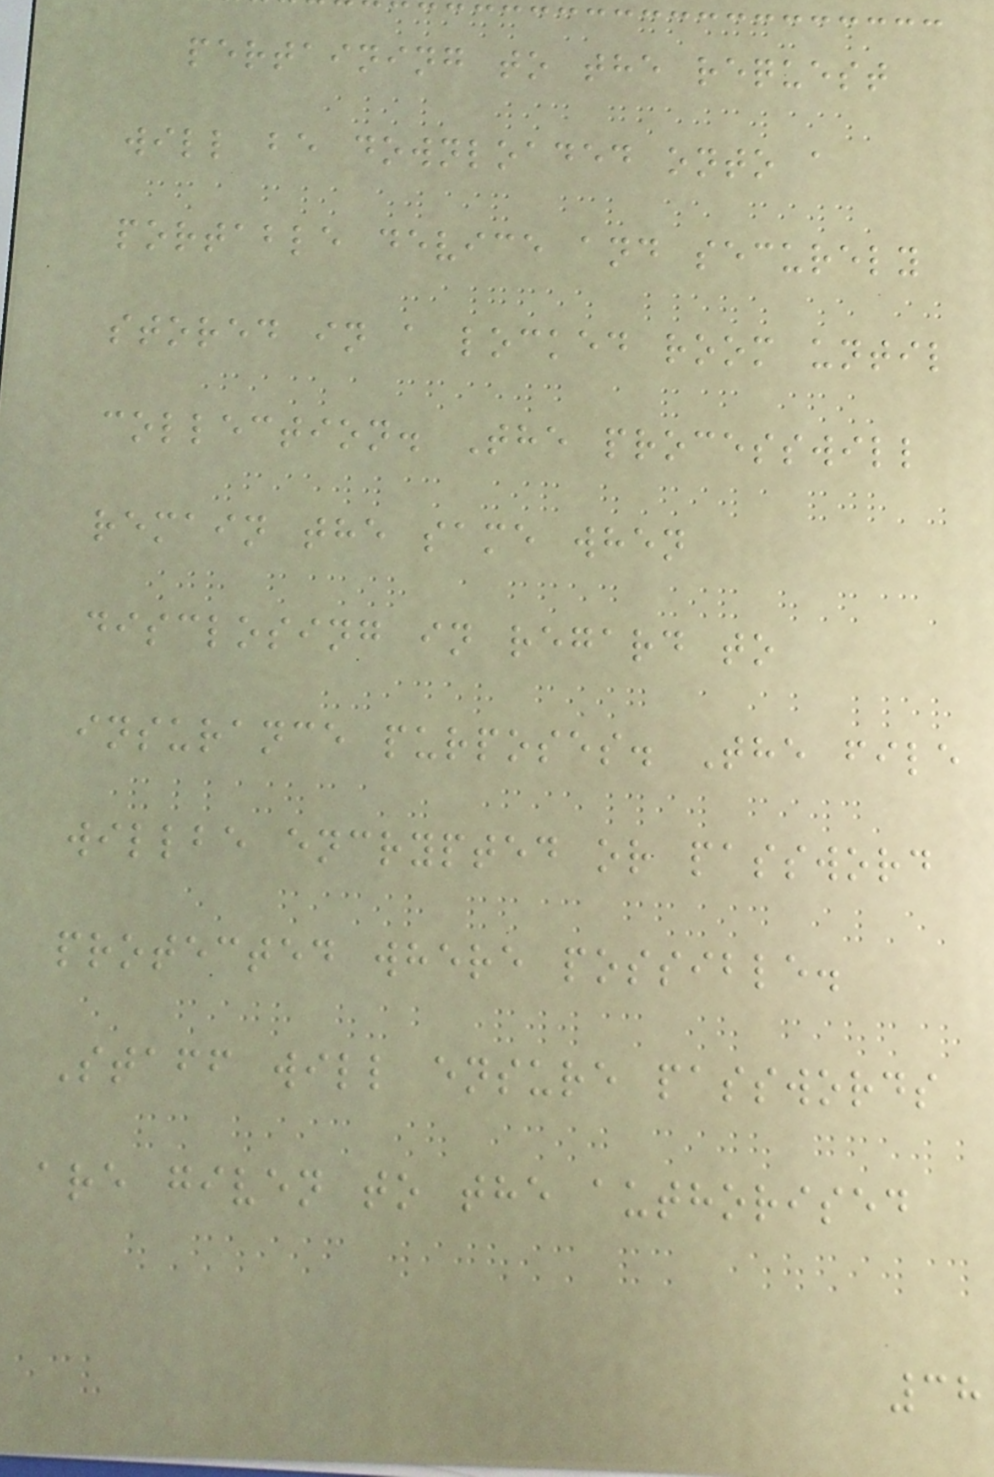pertaining to the request
will be downloaded onto a
portable device and securely
stored in a locked room until
collection. The processwill
remain the same when
disclosing in regard to
insurance purposes. The file
willbe encrypted or password
protected where possible.
Staff will ensure passwords
are given to the authorised
38
